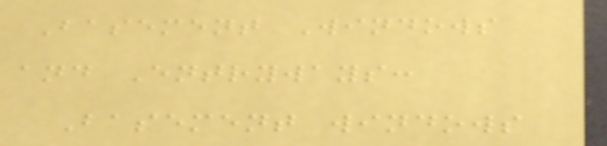Basement Windows
and Entryways:
Basement windows
